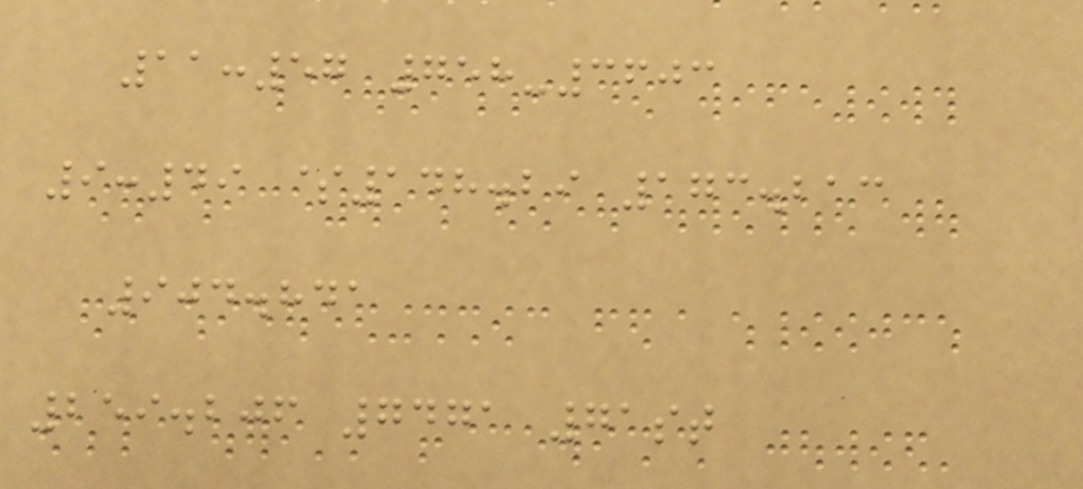11:57 758-3603
9:49 $148.29 173.213
904.841
259.206 7471 71st
